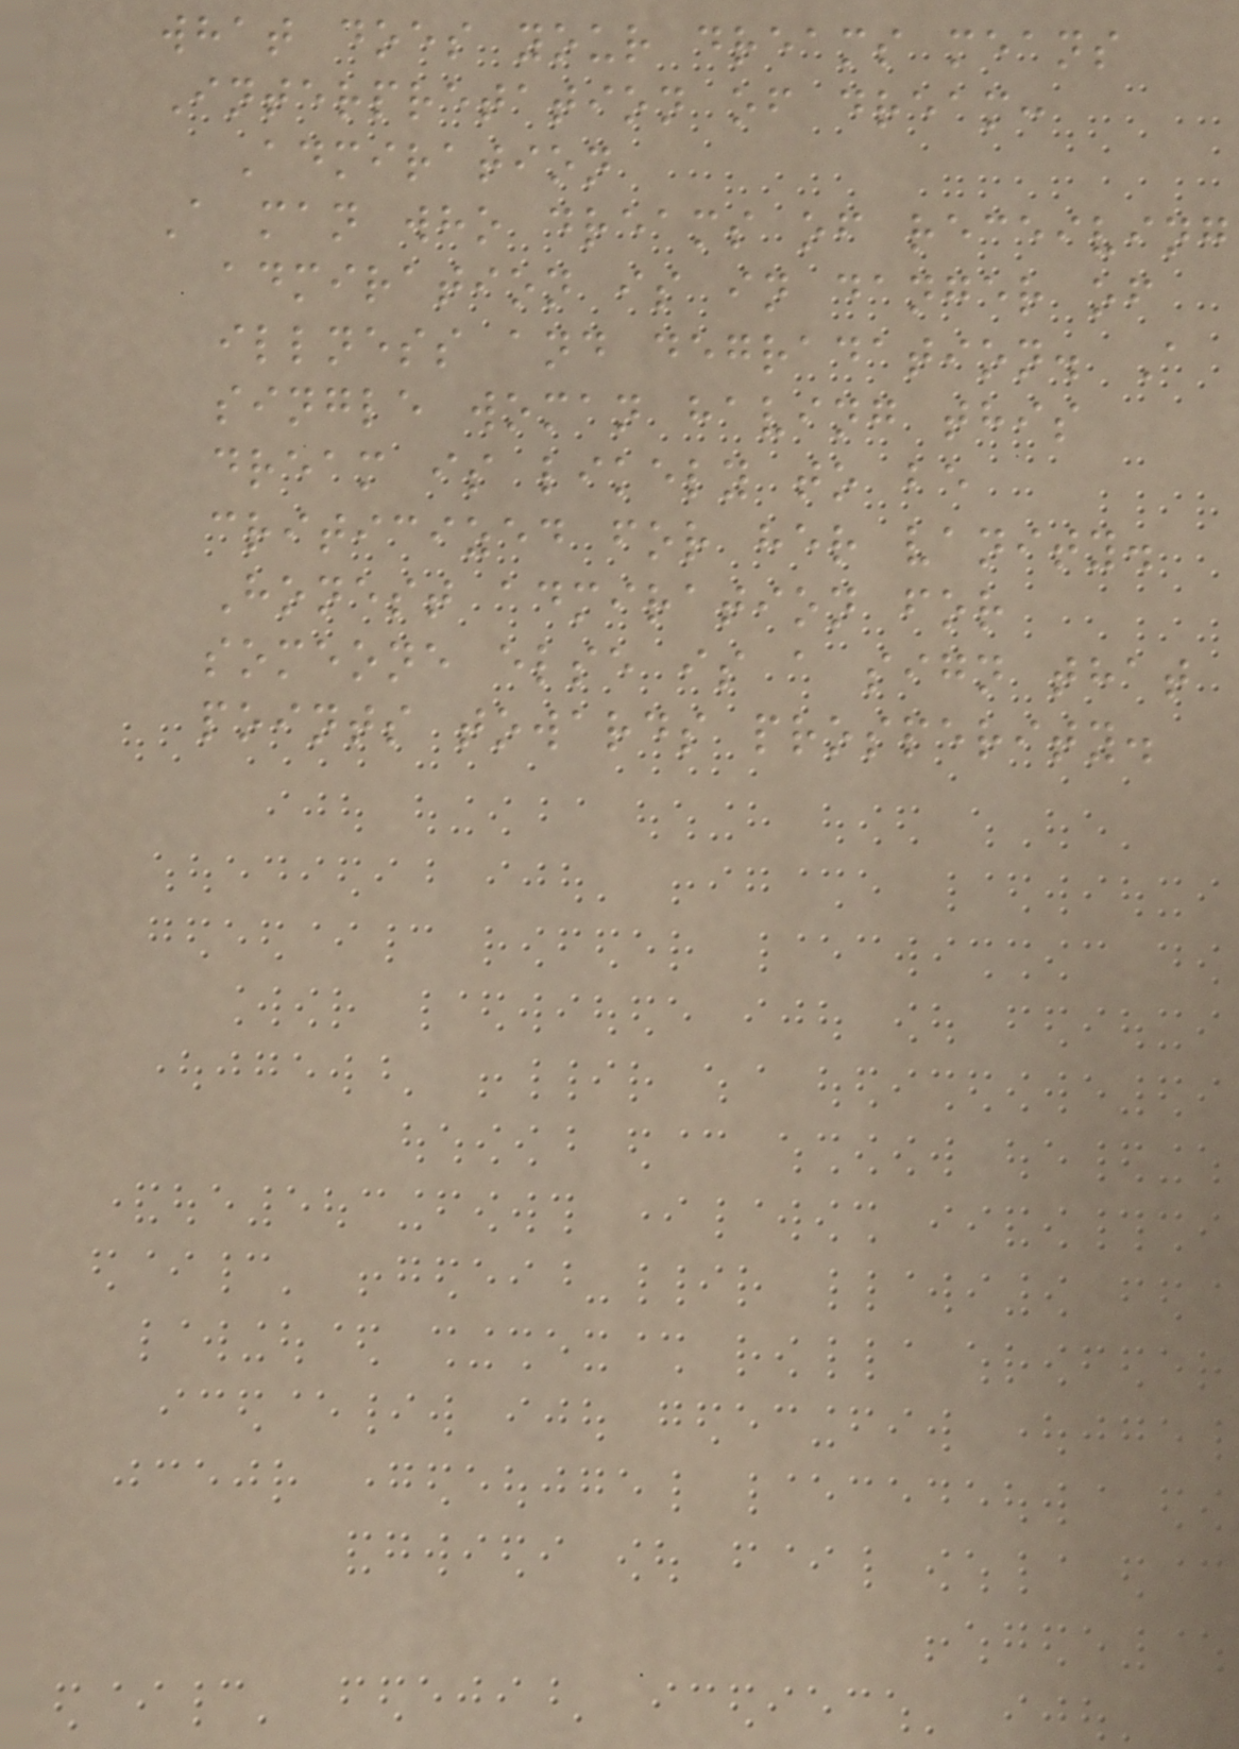what does your dreams means
Interpretation of dream:
Admiration
A man who dreams of receiving
admiration is in danger of
illness and degradation. A
single woman having this
dream is likely to be
criticized for her vanity.
Honest admiration for
someone else is a sign that
points towards prosperity.
